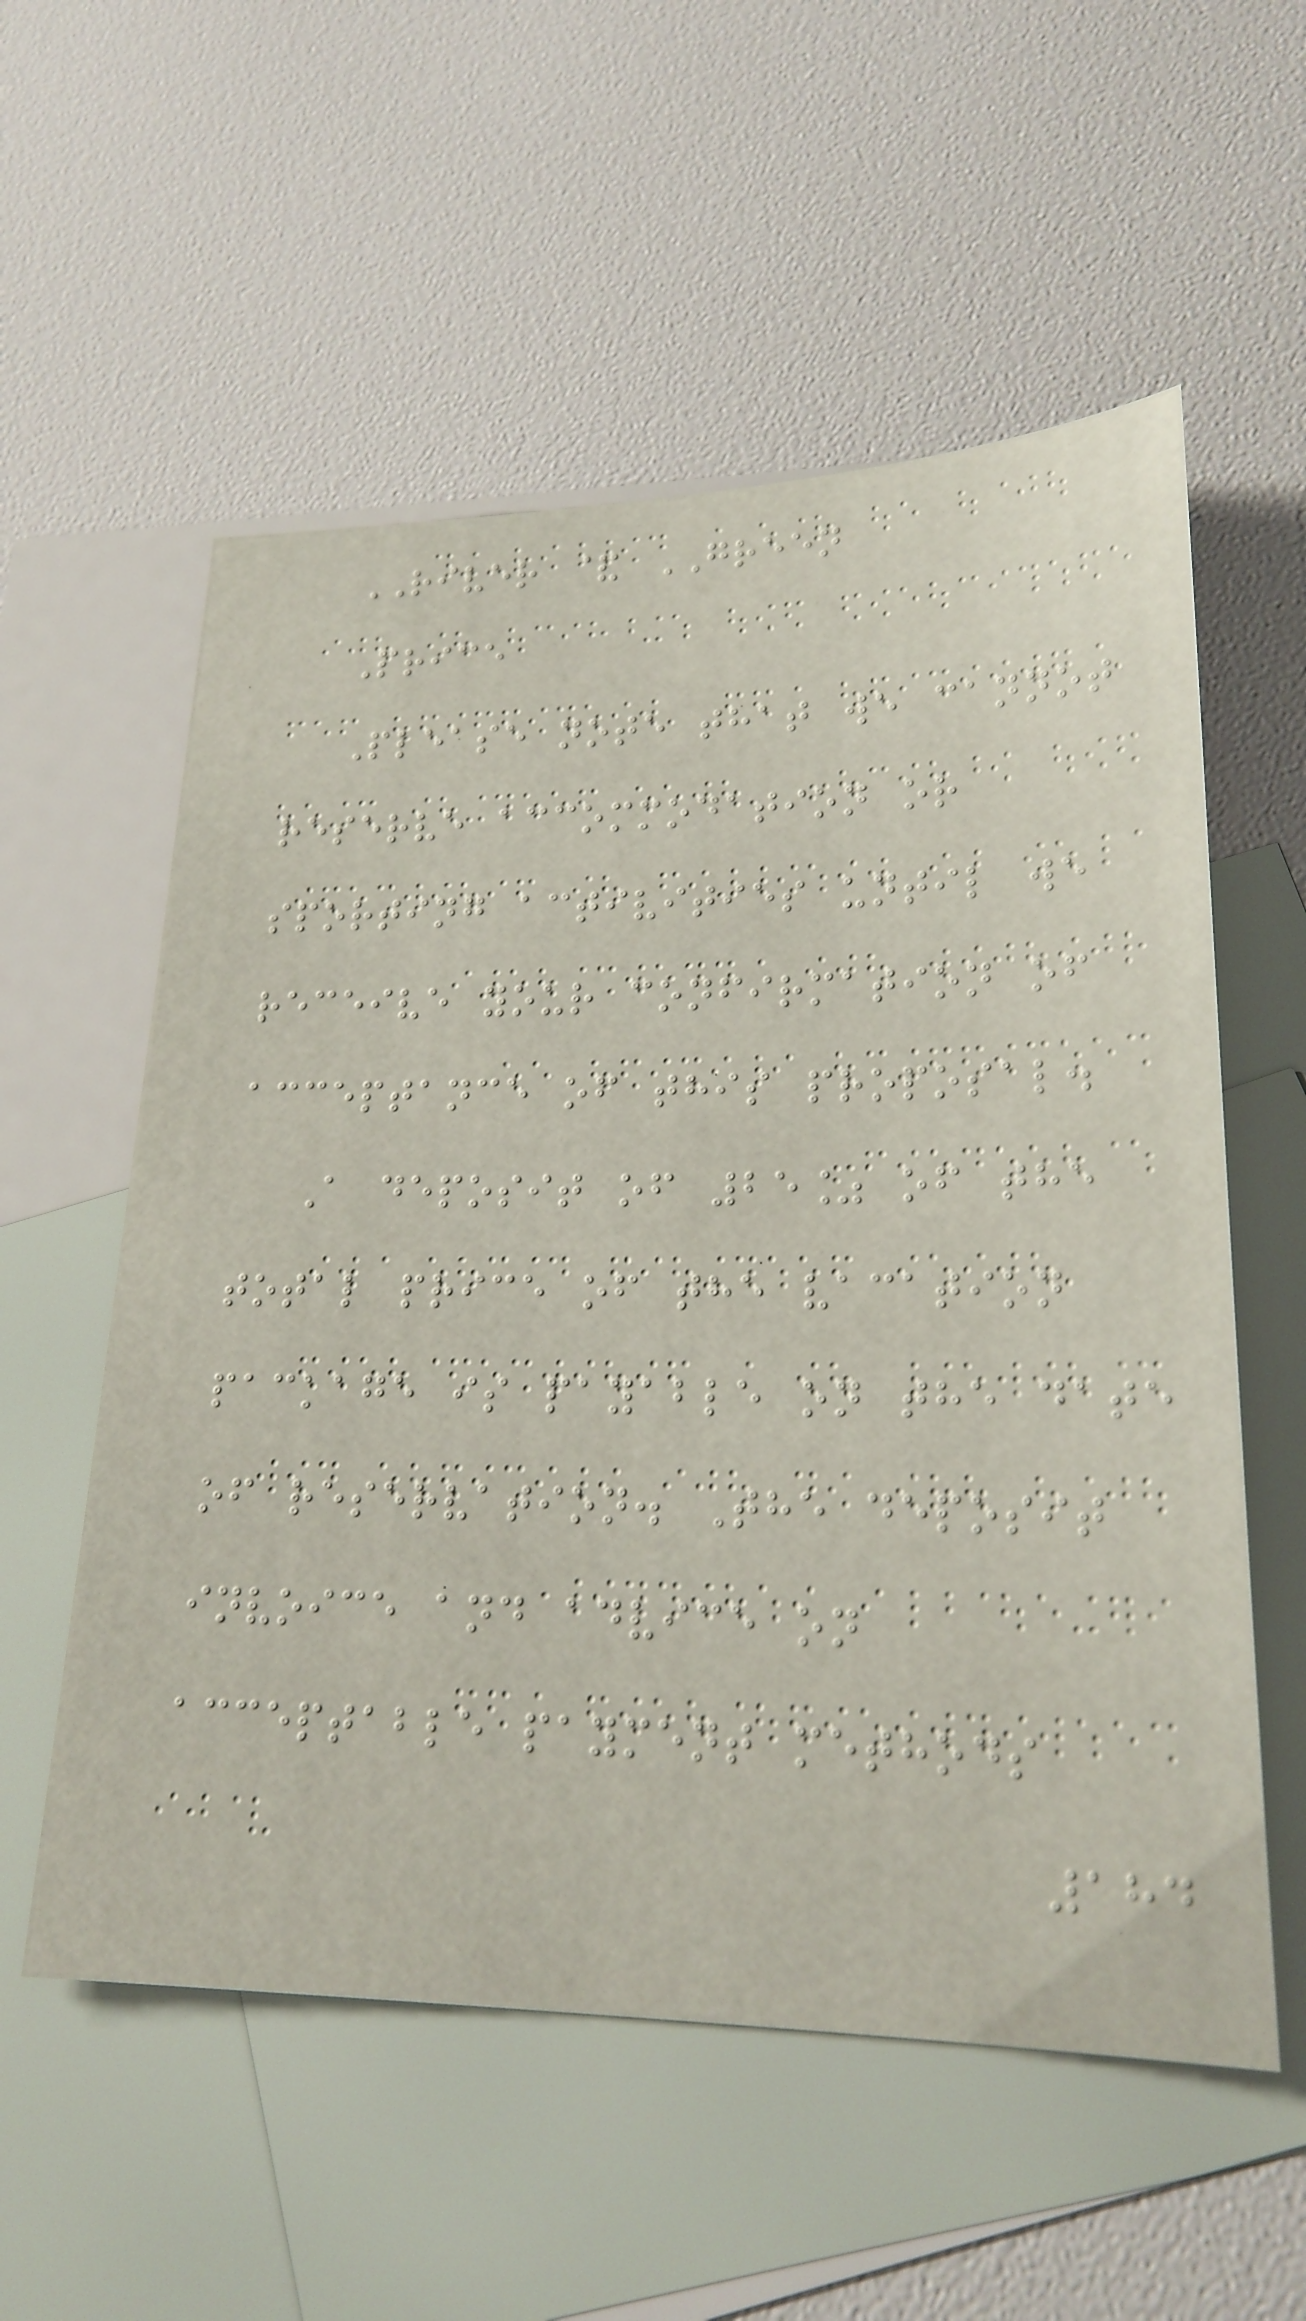RIVER & GREEN
Price
Please note that we cannot
reserve accommodation or
sporting activities until we
receive your confirmation of
acceptance of this proposal.
A deposit of 25% of the
total price of the vacation
package is payable on the date
of reservation. The deposit
invoice and advice on
acceptable payment methods
184
